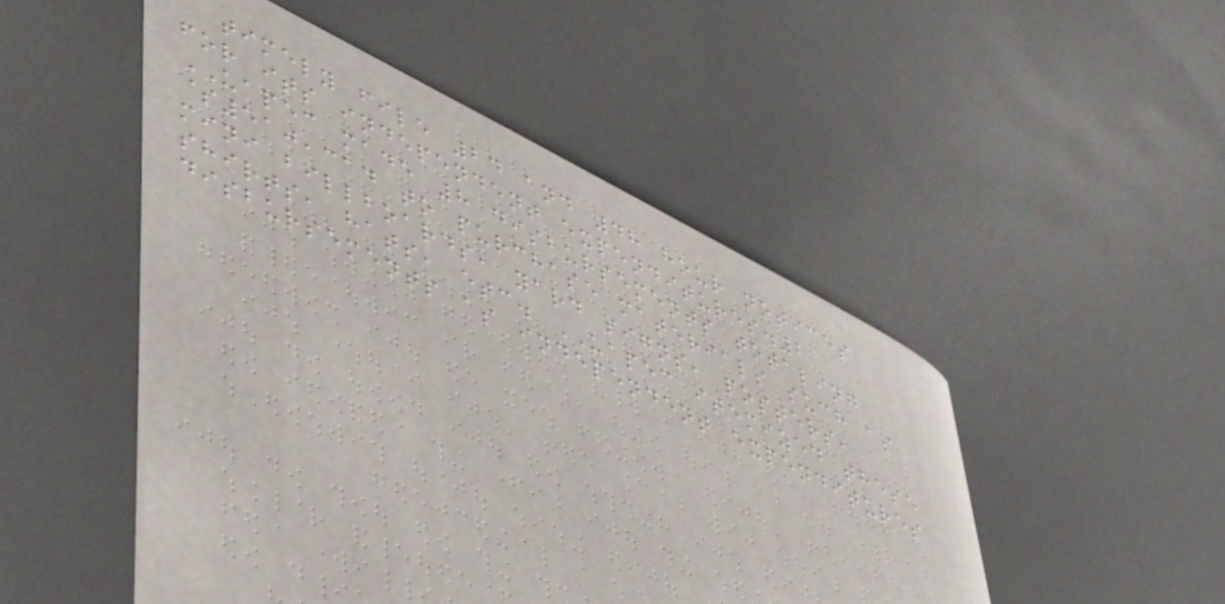timely file 24 and 48 hour notices
for its independent expenditures.2
UAPEC made 8 disbursements totaling
$510,314 to purchase materials such as
mini billboards, yard signs, posters,
shirts, hats, etc. UAPEC itemized these
disbursements as independent expenditures
